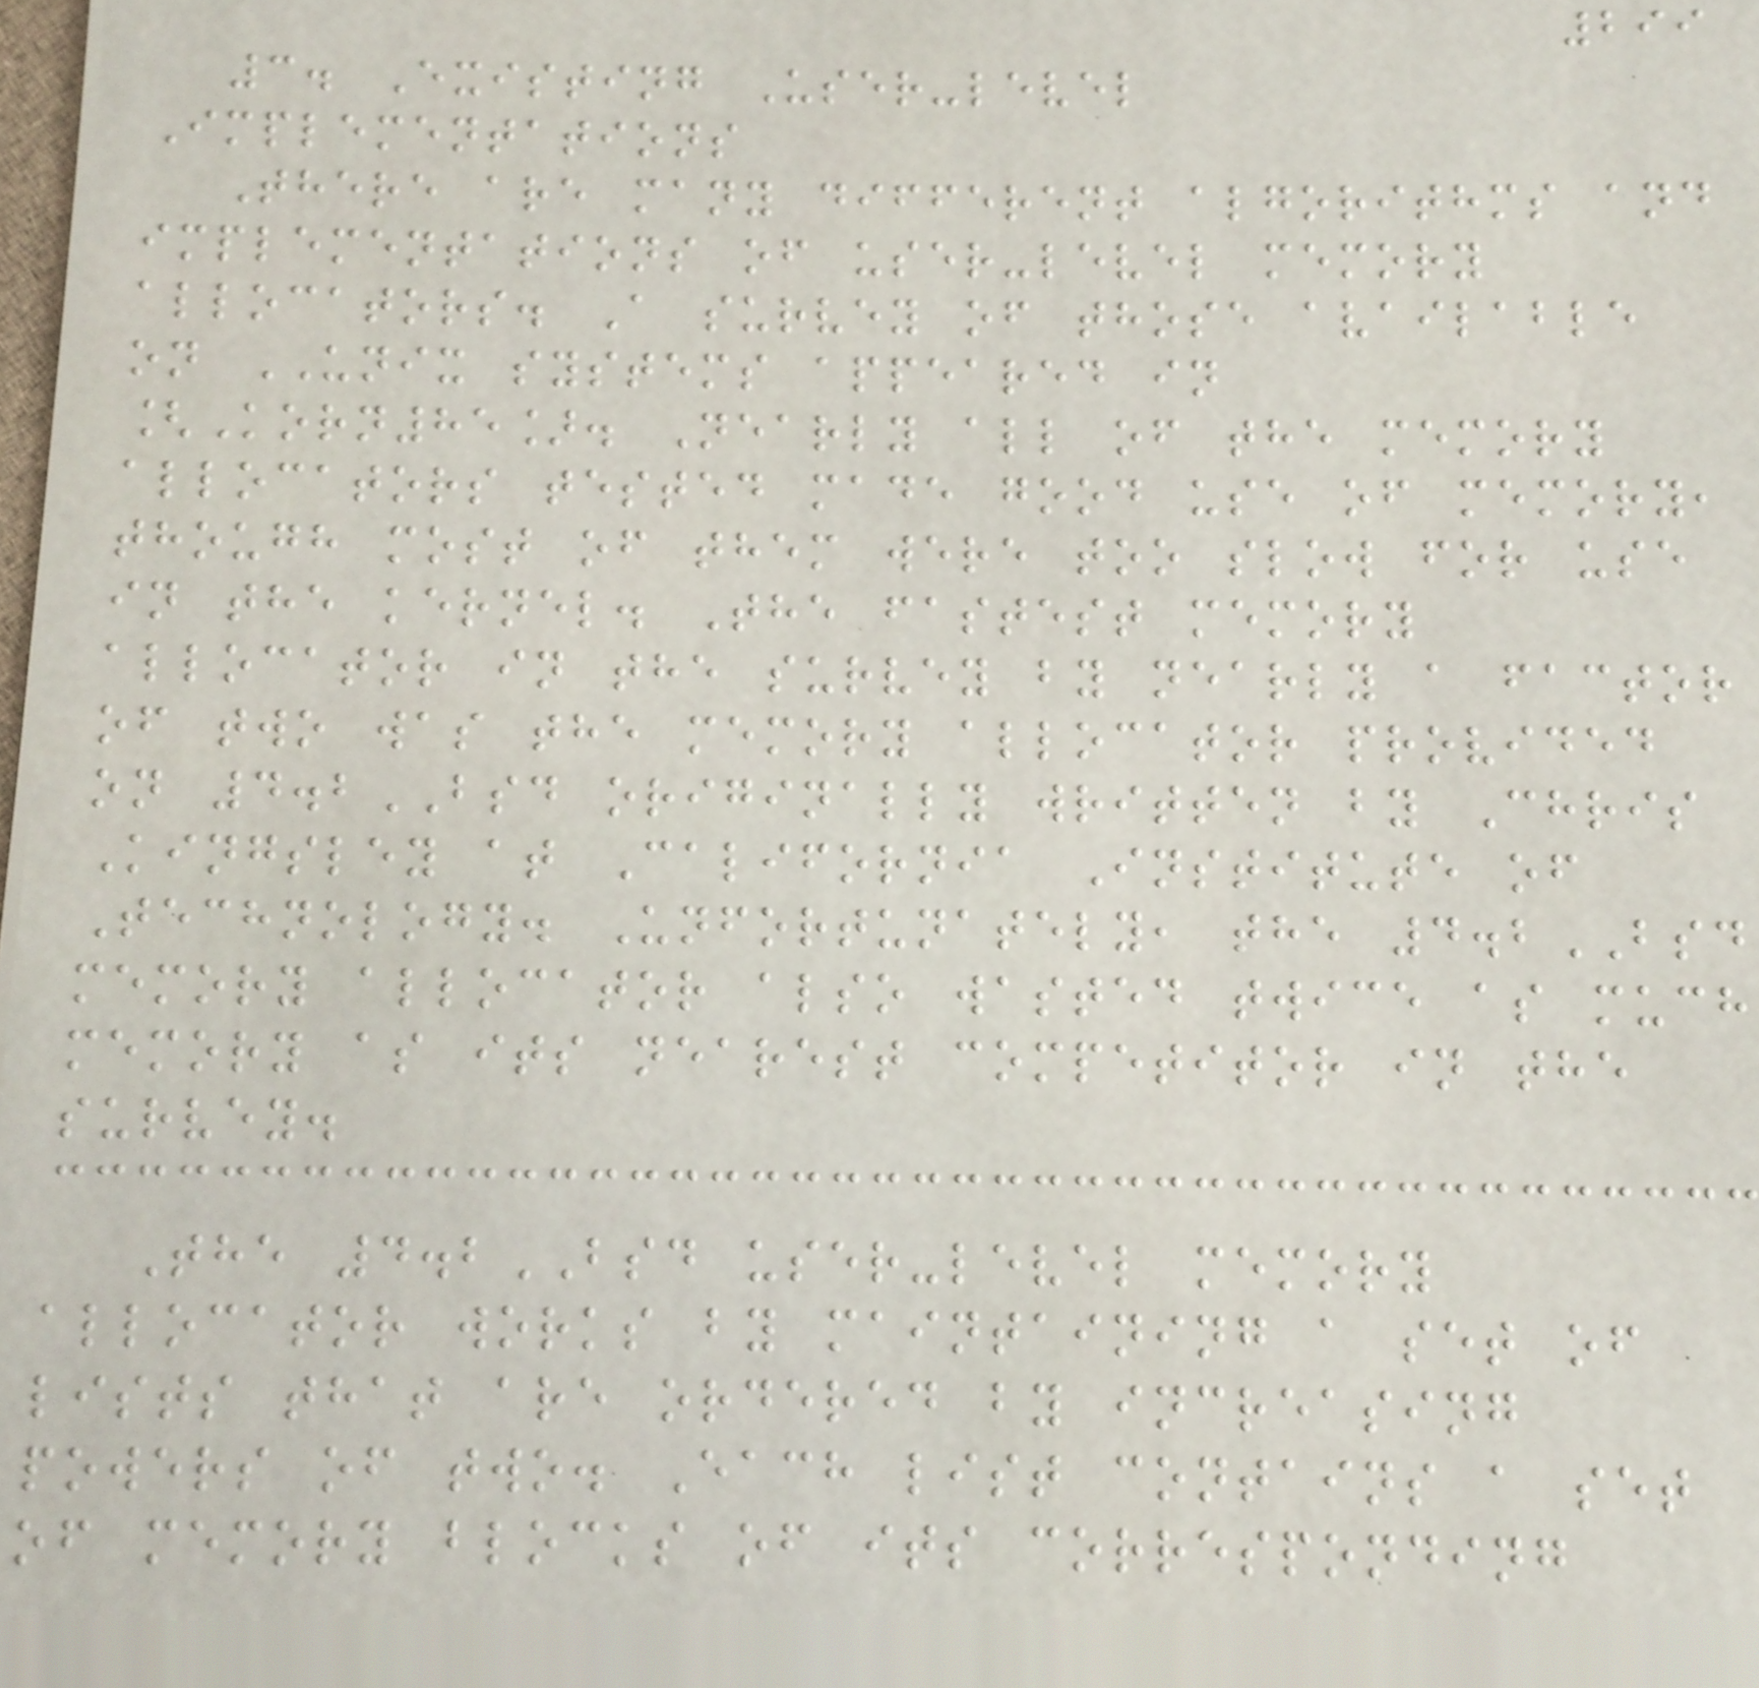299
3. Existing User-level
Implementations
There are many different algorithms and
implementations of user-level memory
allocators. A survey of those available
on UNIX systems appeared in
[Korn85]. Nearly all of the memory
allocators tested made good use of memory,
though most of them were too slow for use
in the kernel. The fastest memory
allocator in the survey by nearly a factor
of two was the memory allocator provided
on 4.2BSD originally written by Chris
Kingsley at California Institute of
Technology. Unfortunately, the 4.2BSD
memory allocator also wasted twice as much
memory as its nearest competitor in the
survey.
The 4.2BSD user-level memory
allocator works by maintaining a set of
lists that are ordered by increasing
powers of two. Each list contains a set
of memory blocks of its corresponding
